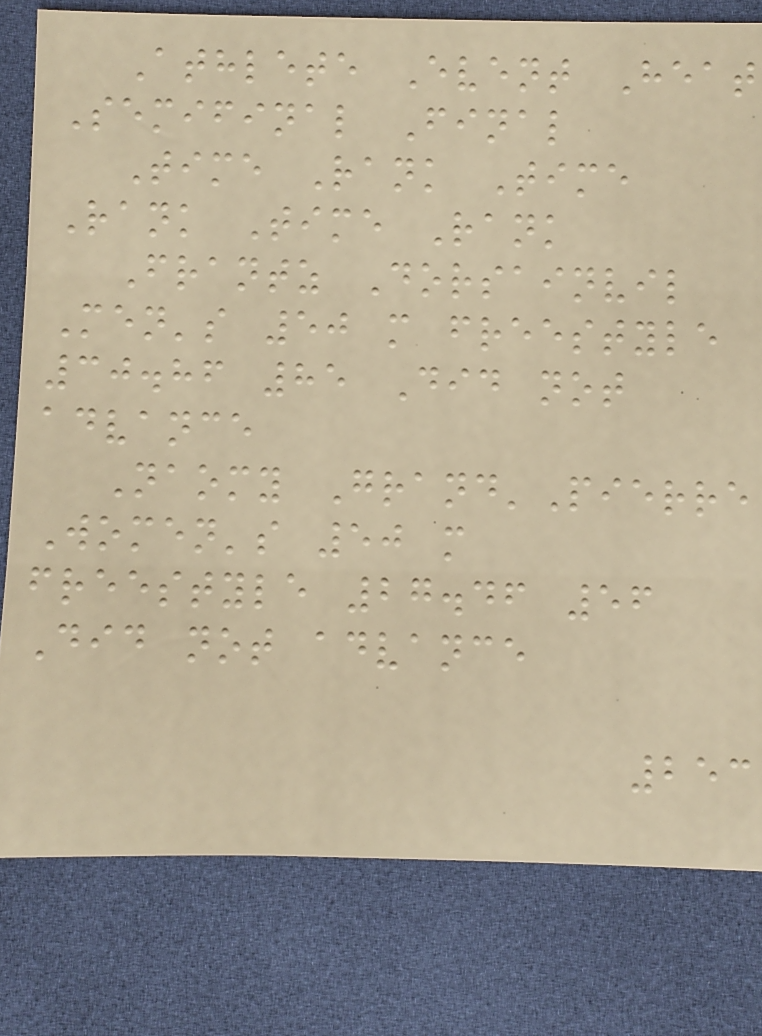Athlete Event Heat
Semifinal Final
Time Rank Time
Rank Time Rank
Frantz Dorsainvil
Men's 50 m freestyle
30.86 85 Did not
advance
Naomy Grand'Pierre
Women's 50 m
freestyle 27.46 56
Did not advance
253
